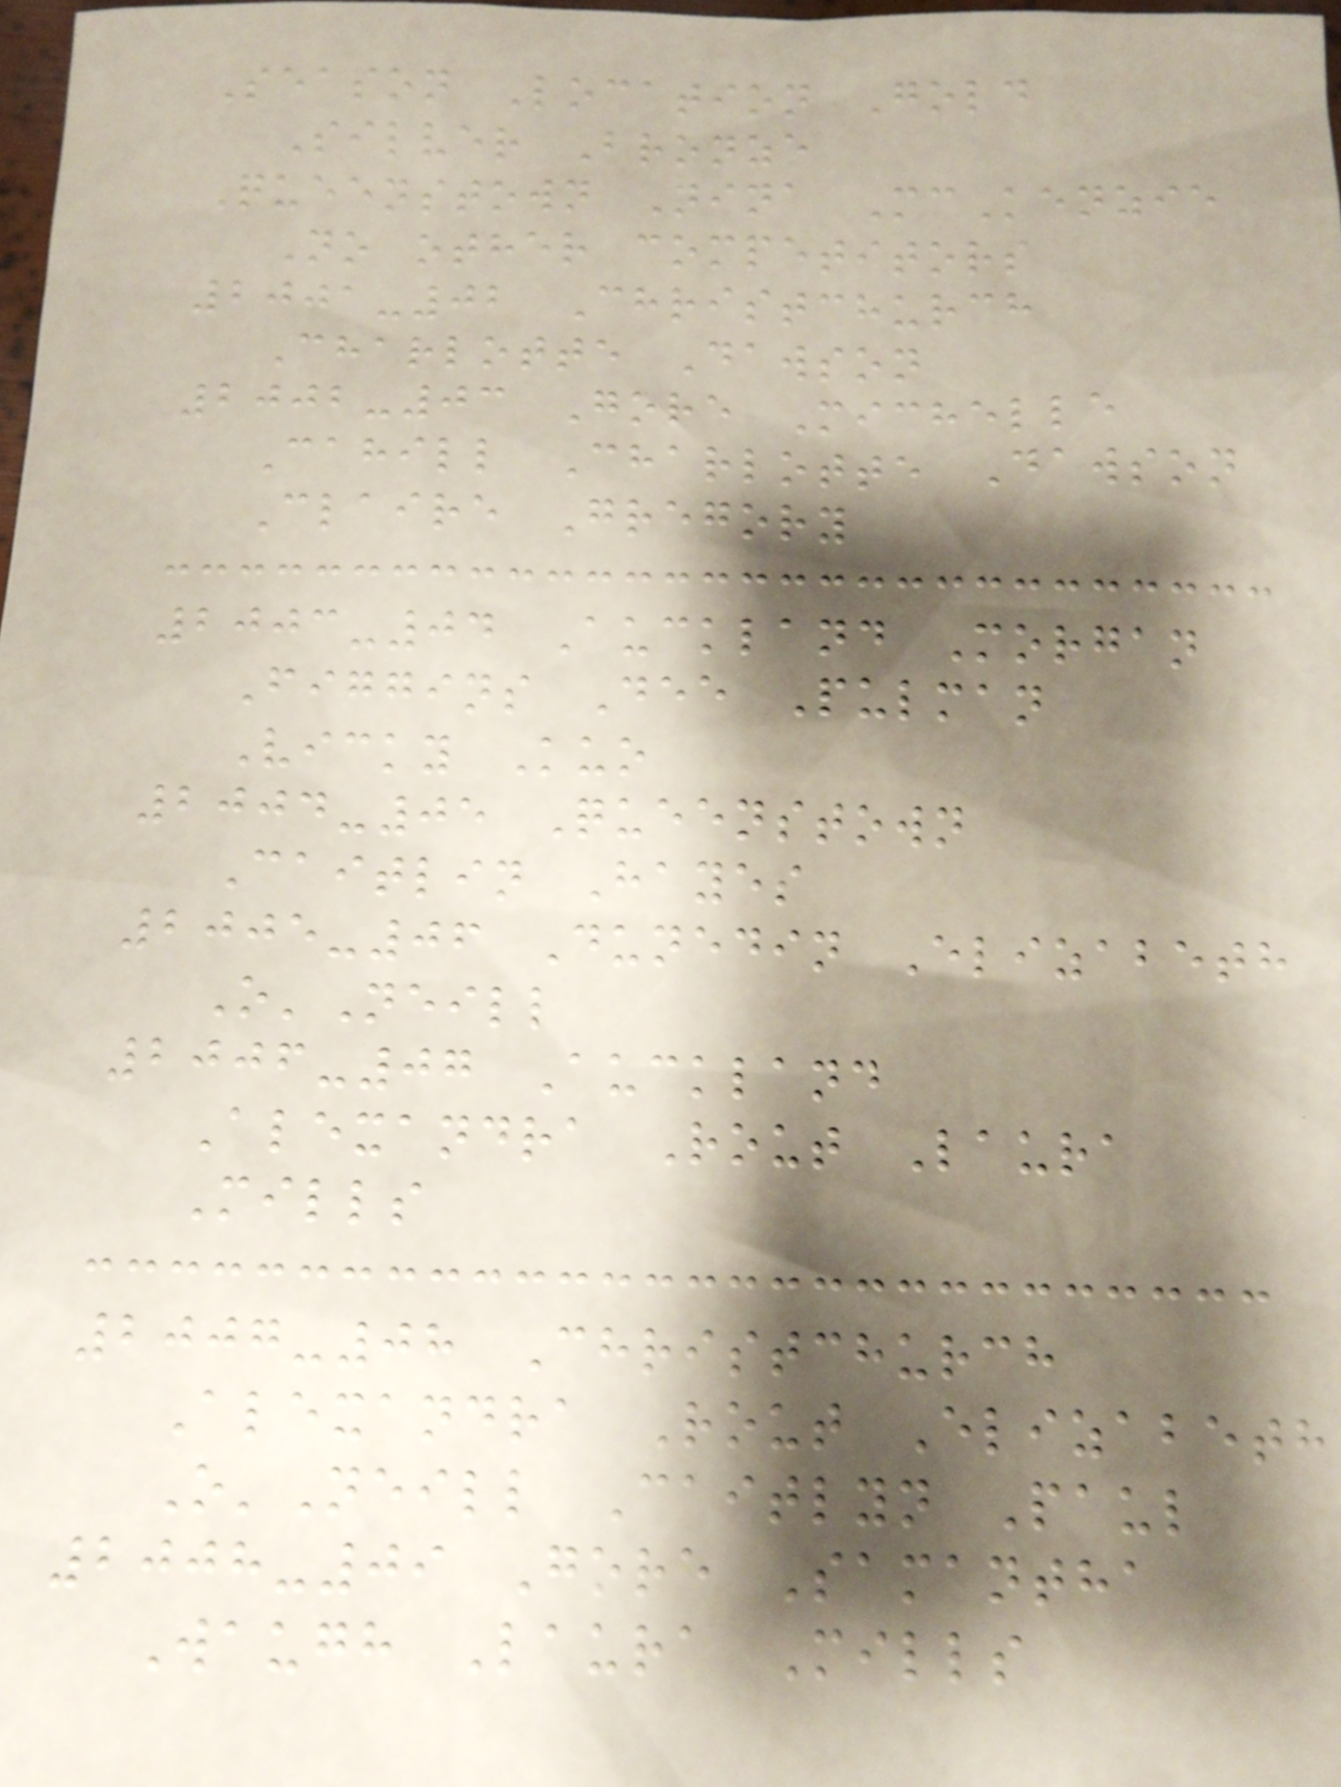Season Location Gold
Silver Bronze
Queenstown Nina McKenzie
No other competitors
2001-02 Christchurch
Charlotte Dawson
2002-03 Gore Michelle
Cahill Charlotte Dawson
Claire Gregory
2003-04 Auckland Morgan
Figgins Dee Pulman
Vicky Kuo
2004-05 Queenstown
Caitlin Hayes
2005-06 Dunedin Elizabeth
O'Neill
2006-07 Auckland
Alexandra Rout Laura
Mills
2007-08 Christchurch
Alexandra Rout Elizabeth
O'Neill Caitlyn Paul
2008-09 Gore Samantha
Waugh Laura Mills
